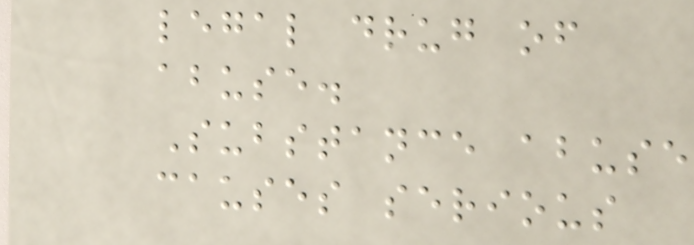legal drug of
abuse.
Substance abuse
causes serious
